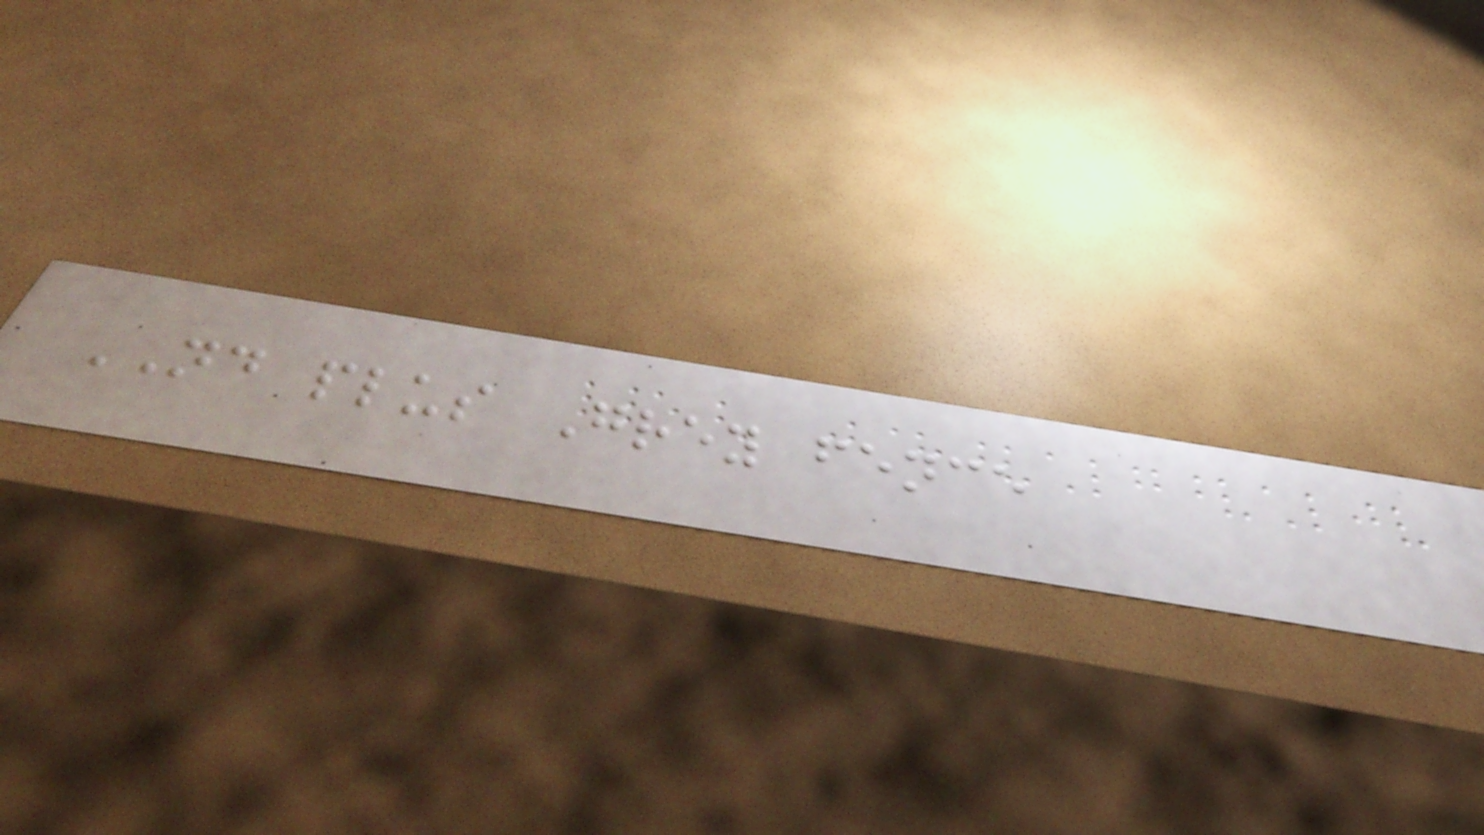ND plus Grey fence
